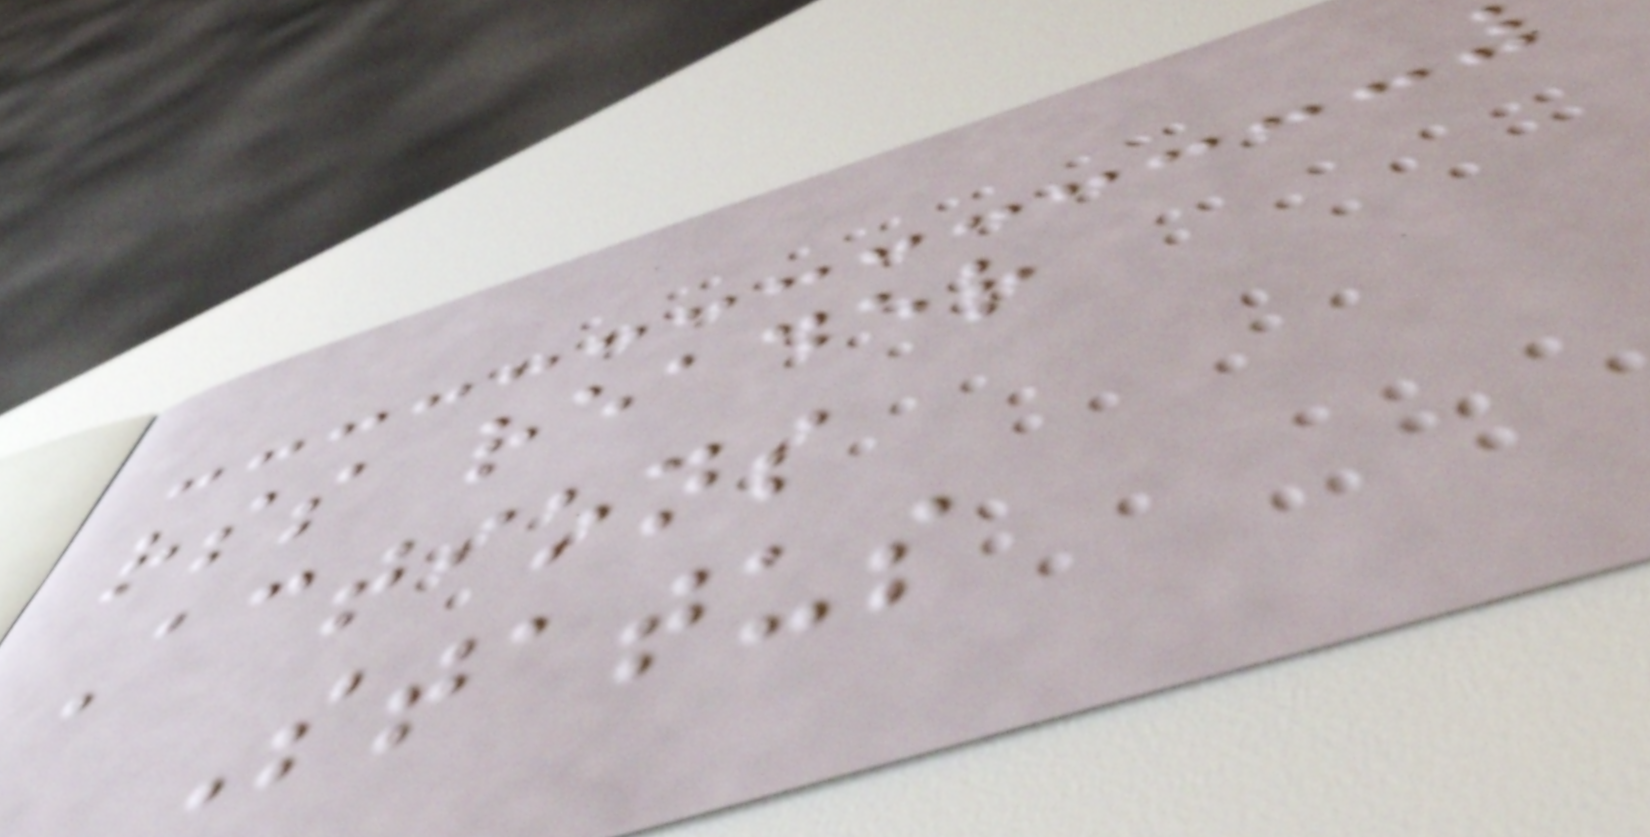rss reader
Actions
Status
